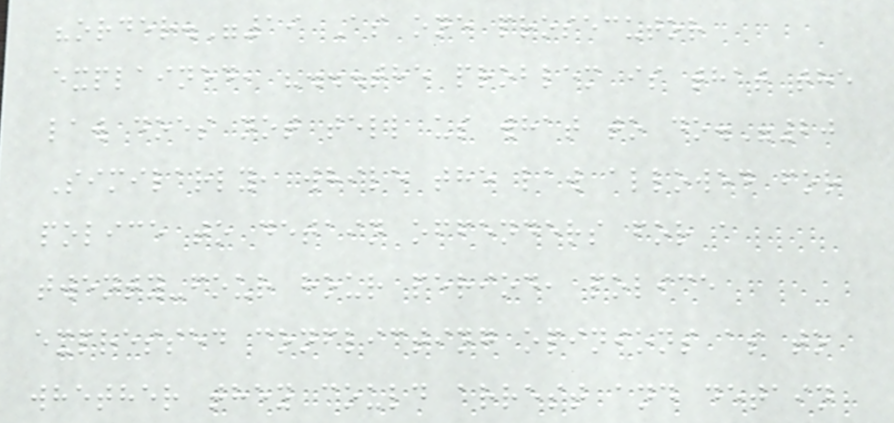"order."19 As one prosecutor
explained, "...the problem is that the
law does not tell us what to do."20
Similarly, while the law allowed for
police to detain offenders for a
twenty-four hour period, police
expressed conflicting opinions as to
whether they could arrest and detain
